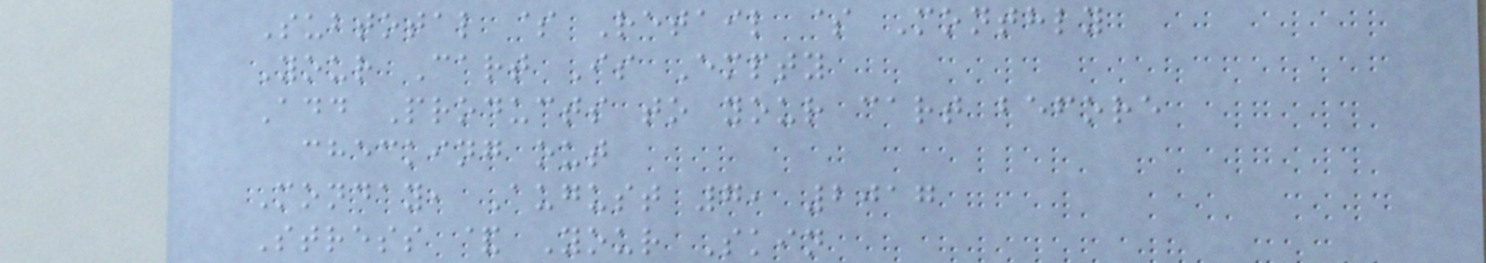Subtotal $ Retail $ Monthly
Your Cart Is Empty
Add Products to your cart before
checking out
Monday, August 7, 2017
Stress & Your Skin
